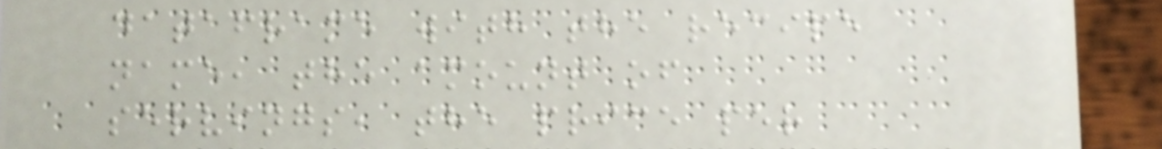dataframe with the recipe
name, the amount of
servings, the price per
